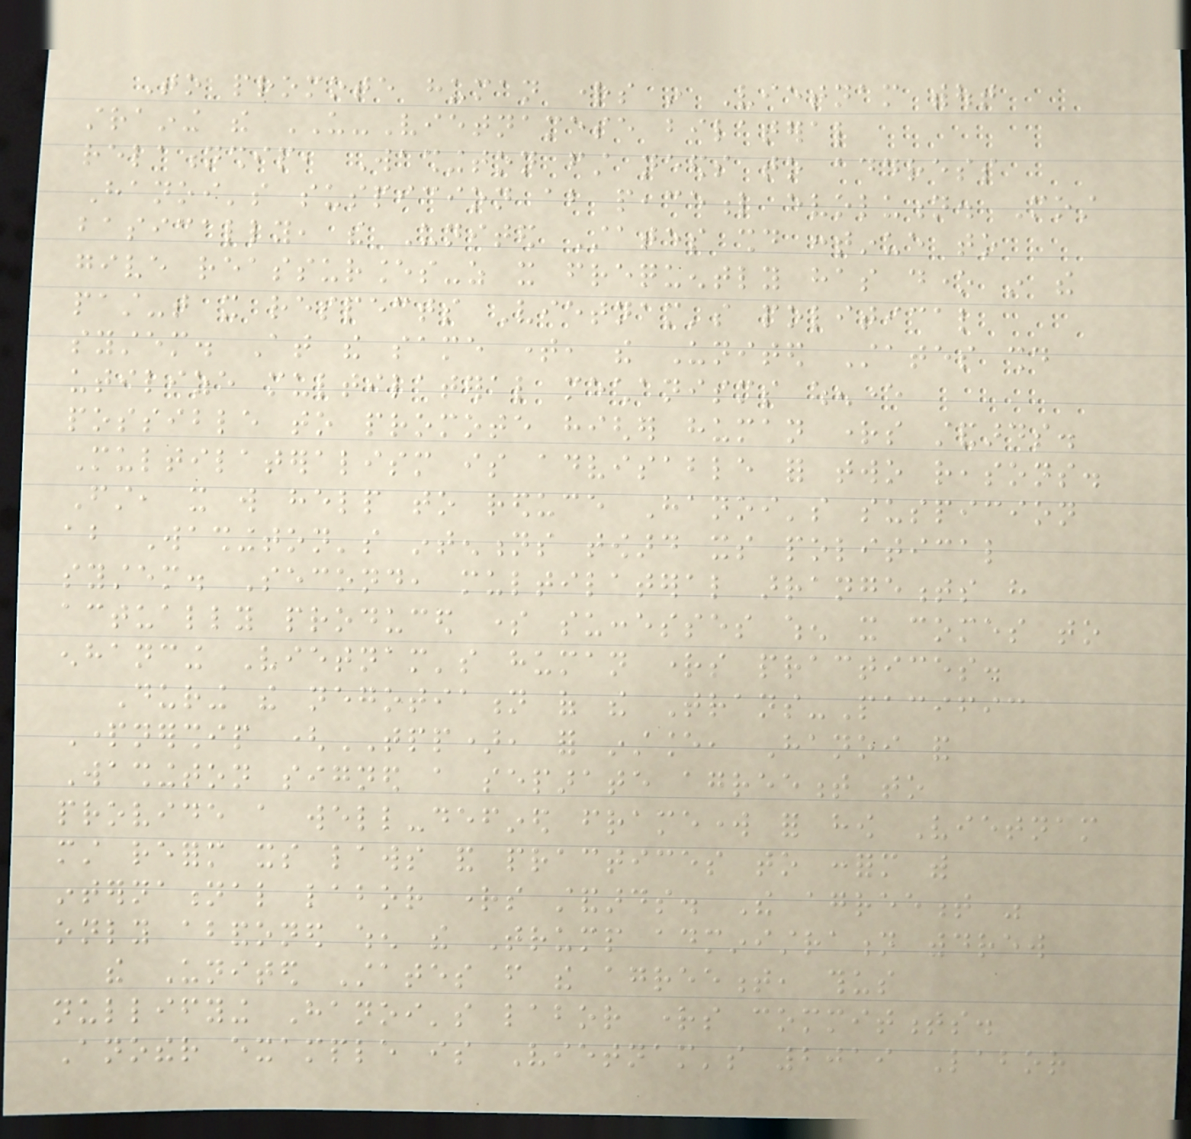To promote human rights in Vietnam without
straining the US-Vietnamese bilateral
relationship, Washington first needs to address
Hanoi's suspicion about peaceful evolution. Most
basically, the United States should continue to
give reassurances-as it frequently has done in the
past-that it respects Vietnam's political
system. At the same time, the United States should
utilize multilateral mechanisms whenever
possible to promote higher human rights standards.
Multilateralism is advisable for two reasons.
First, it will help to reduce Hanoi's suspicion
about Washington's intentions toward its political
system. Second, multilateral arrangements have
actually produced some successes when it comes to
enhancing Vietnam's human rights practices.
During the negotiation of the Trans-Pacific
Partnership (TPP), for instance, Hanoi and
Washington signed a separate agreement to
provide a well-defined framework for how Vietnam
must reform its laws and practices to conform with
international labor rights standards. The agreement was
only abandoned when the Trump administration withdrew
the United States from the agreement, thus
nullifying Hanoi's labor rights commitments.
Another example is Vietnam's 2019 Labor
